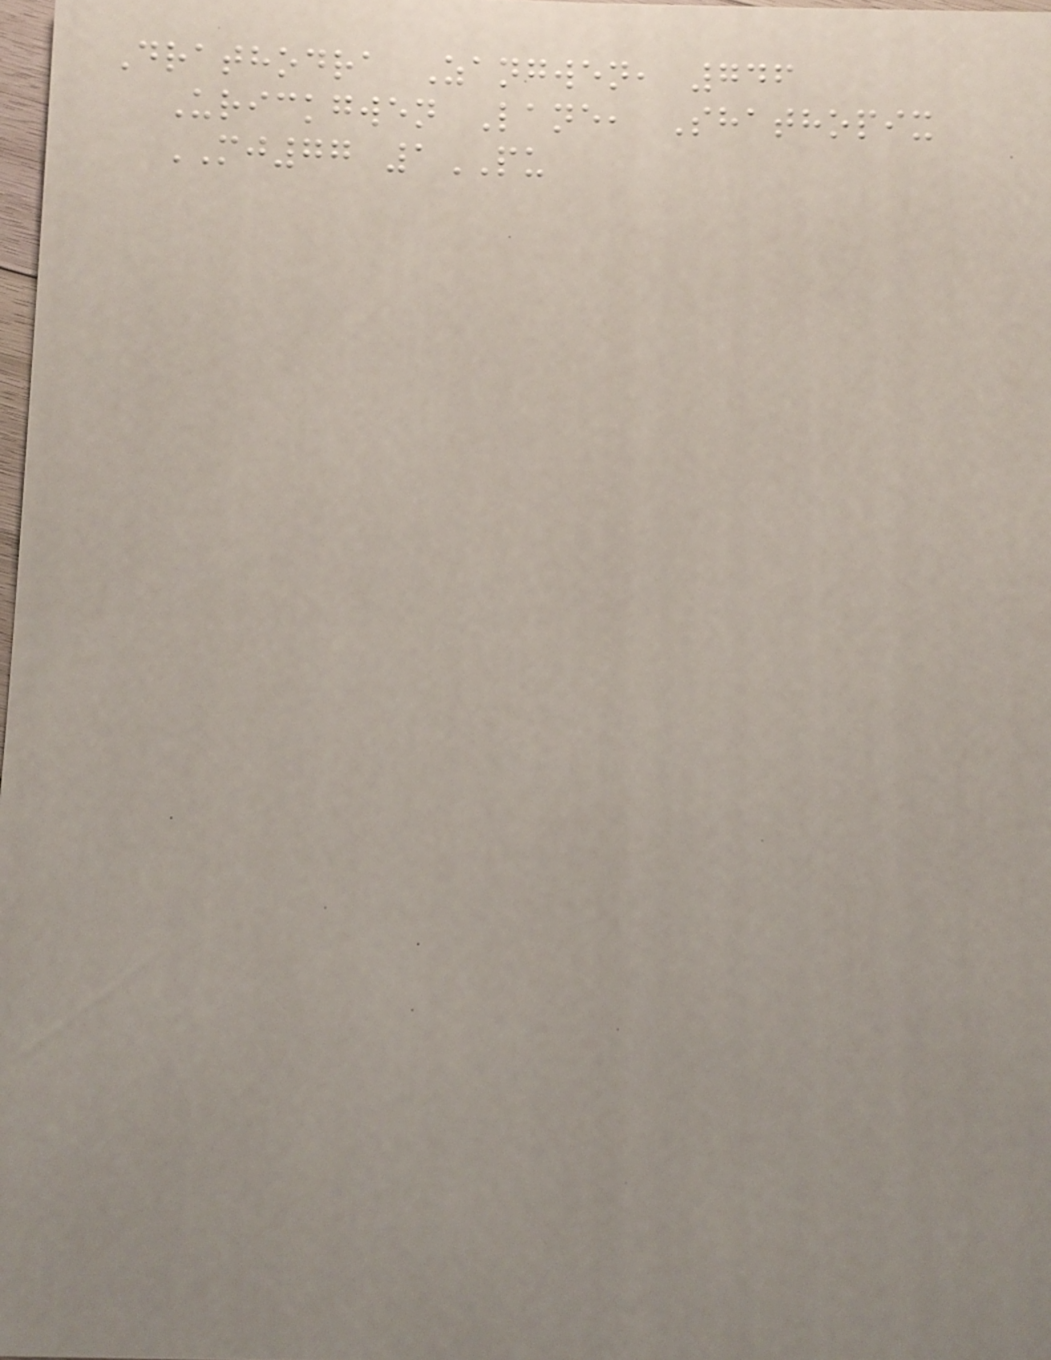Drathodra Zangwen, 746
Urickgwen Lane, Shathopix
MJ77 1PU
